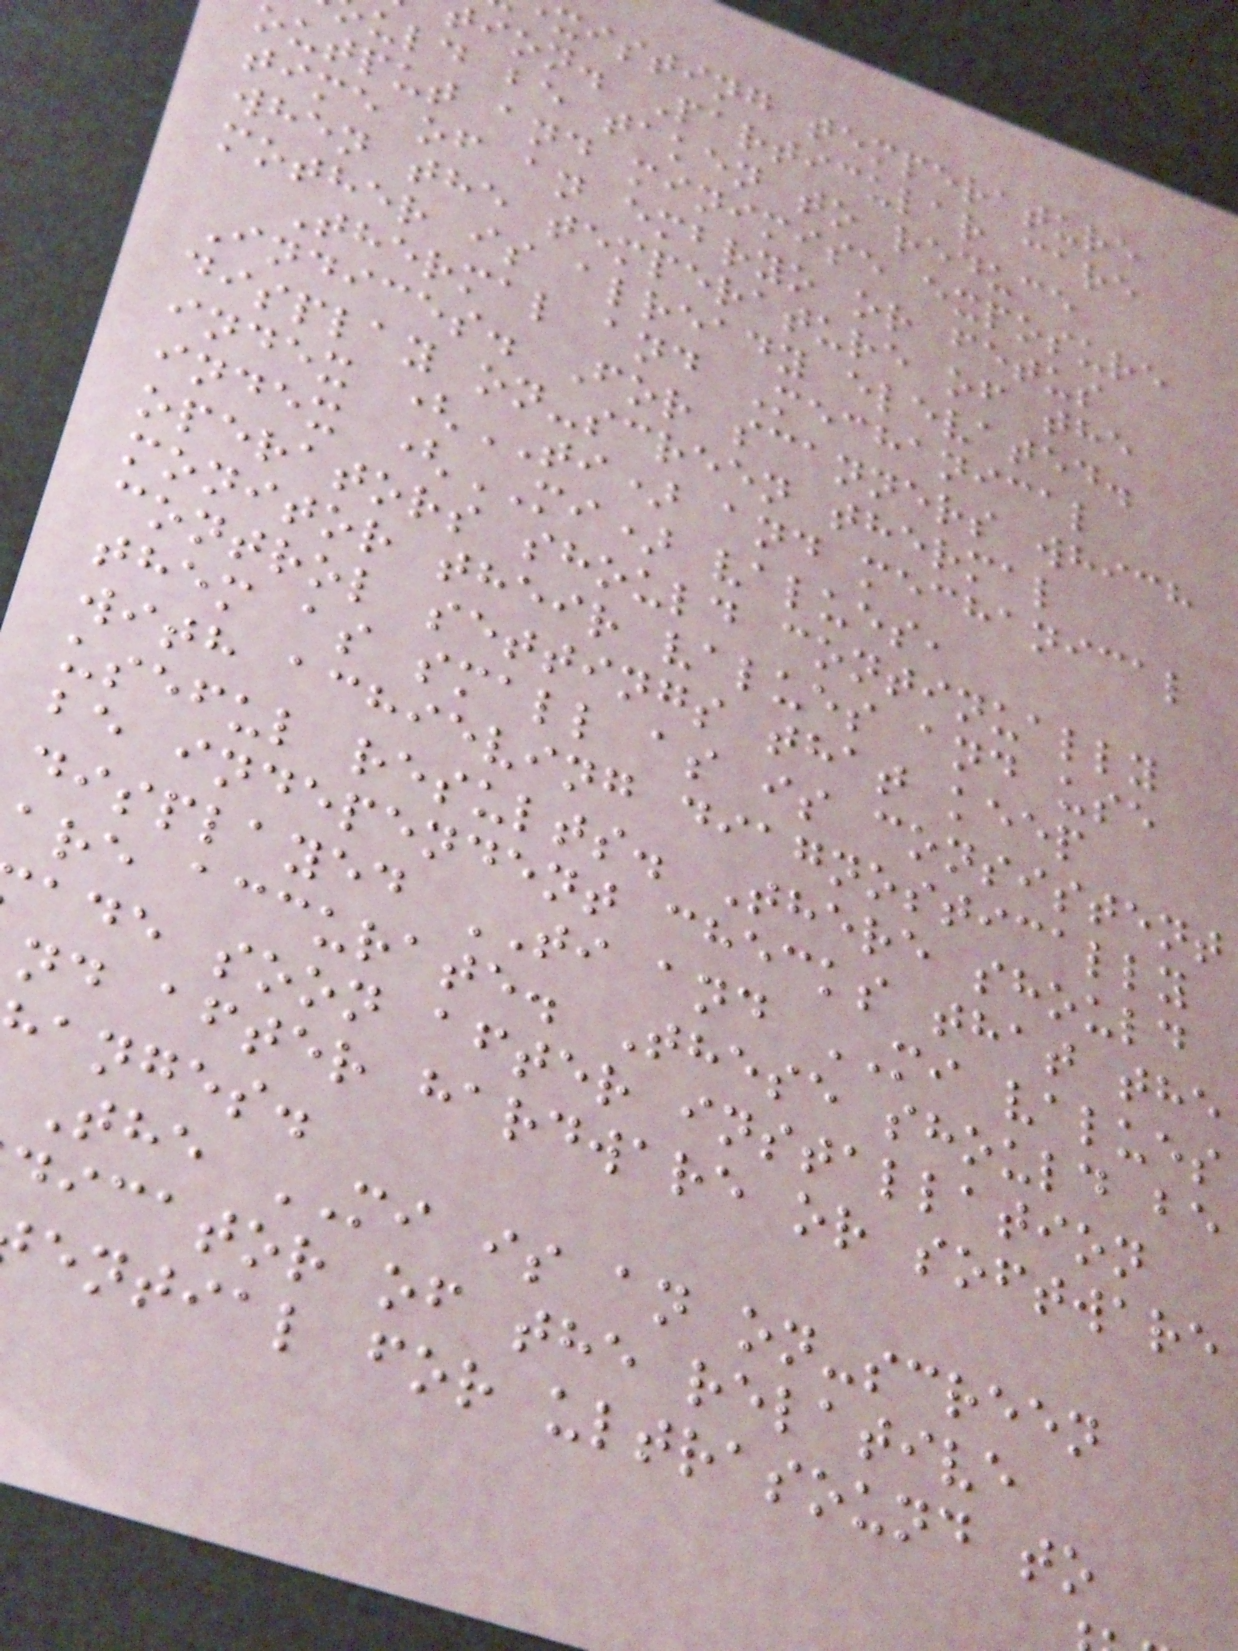xisting temperature
ion. Particular care
uld be taken to reduce
output and minimise exposure
time of an embryo or fetus
when the temperature of the
mother is already elevated.
Thermal and Mechanical
Indices. For scanners which
display on-screen thermal
index (TI) and mechanical
index (MI) values,
operators should continually
monitor their values and use
control settings that keep
them as small as is consistent
with achieving diagnostically
useful results. There should
be independent checks that the
displayed TI and MI values
are accurate. These should be
ade soon after installation
nd after hardware or software
anges.
The MI is an on-screen
dicator of the relative
ential for ultrasound to
